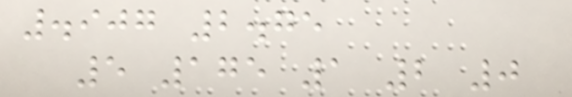.907 2.75
5 175 1 2 0
